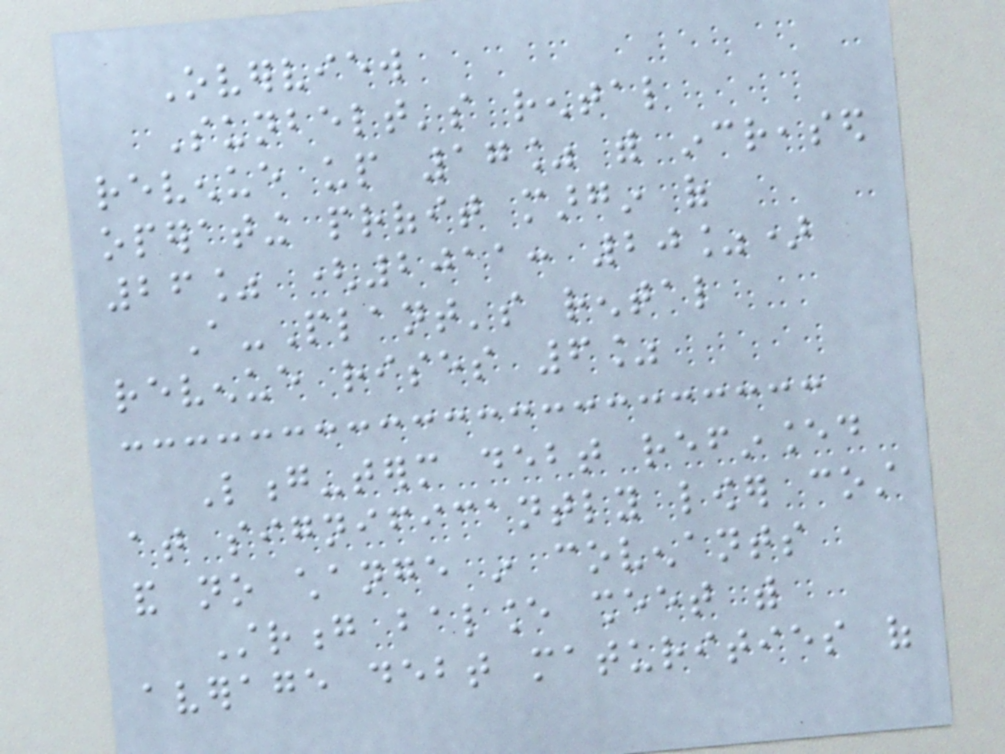Overview
Sunbelt's rental
revenue up 17% with increased
operating profit margin of
26% (2011: 20%)
A-Plant's rental
revenue rises 6%
Long-term debt refinanced
at significantly lower cost
and no change in covenants
Strong balance sheet with
average debt maturities of
